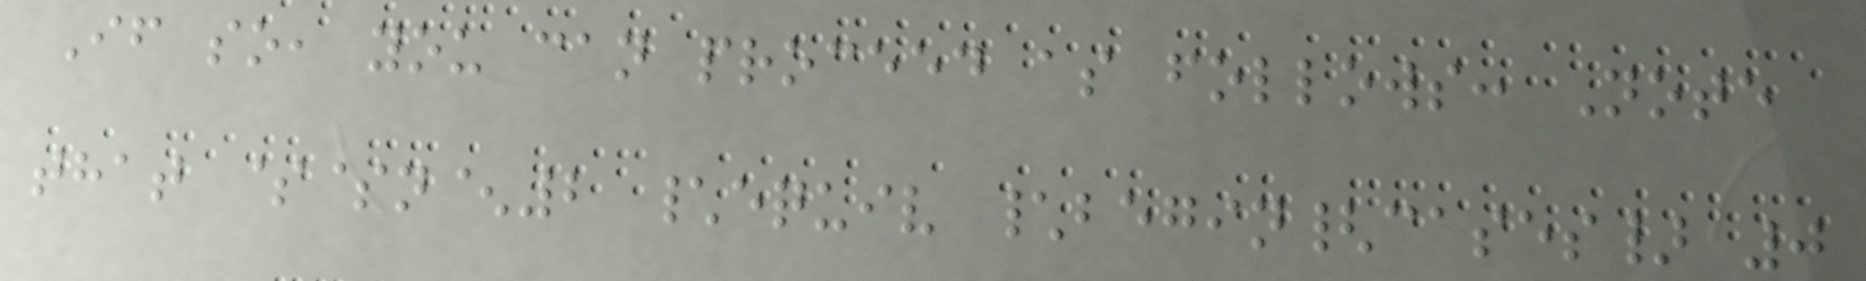If so, you can proceed as follows: Note
that $$n^2 \equiv \begin{cases} 0
